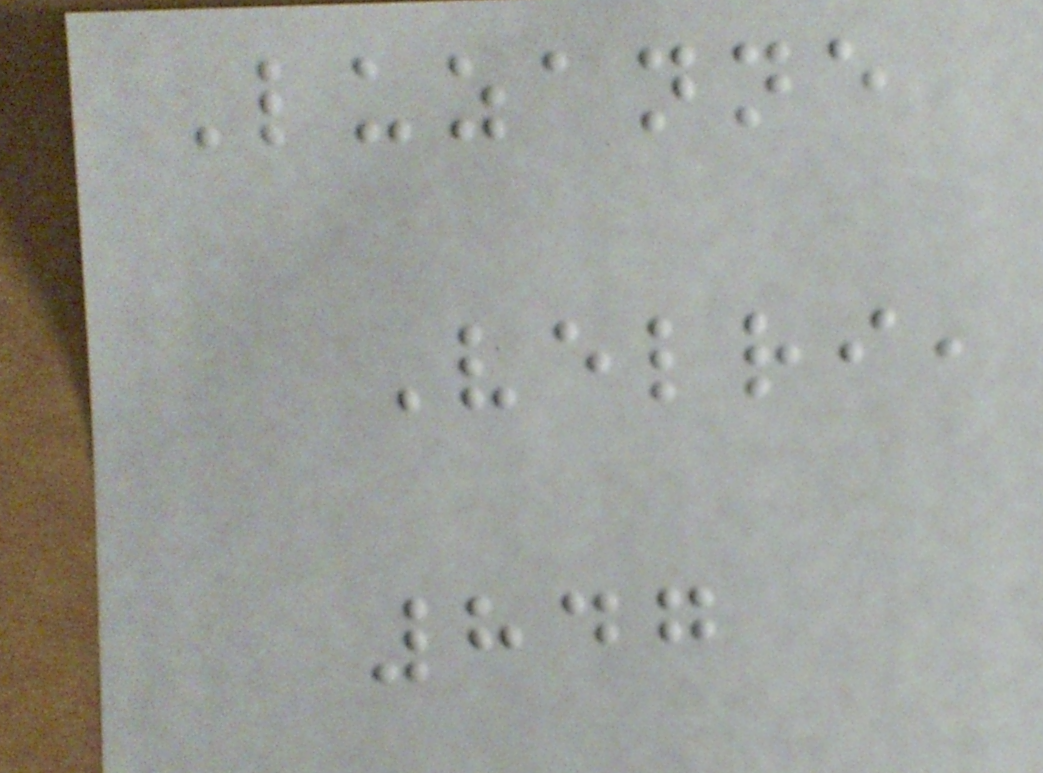Luzanne
Velri,
847
